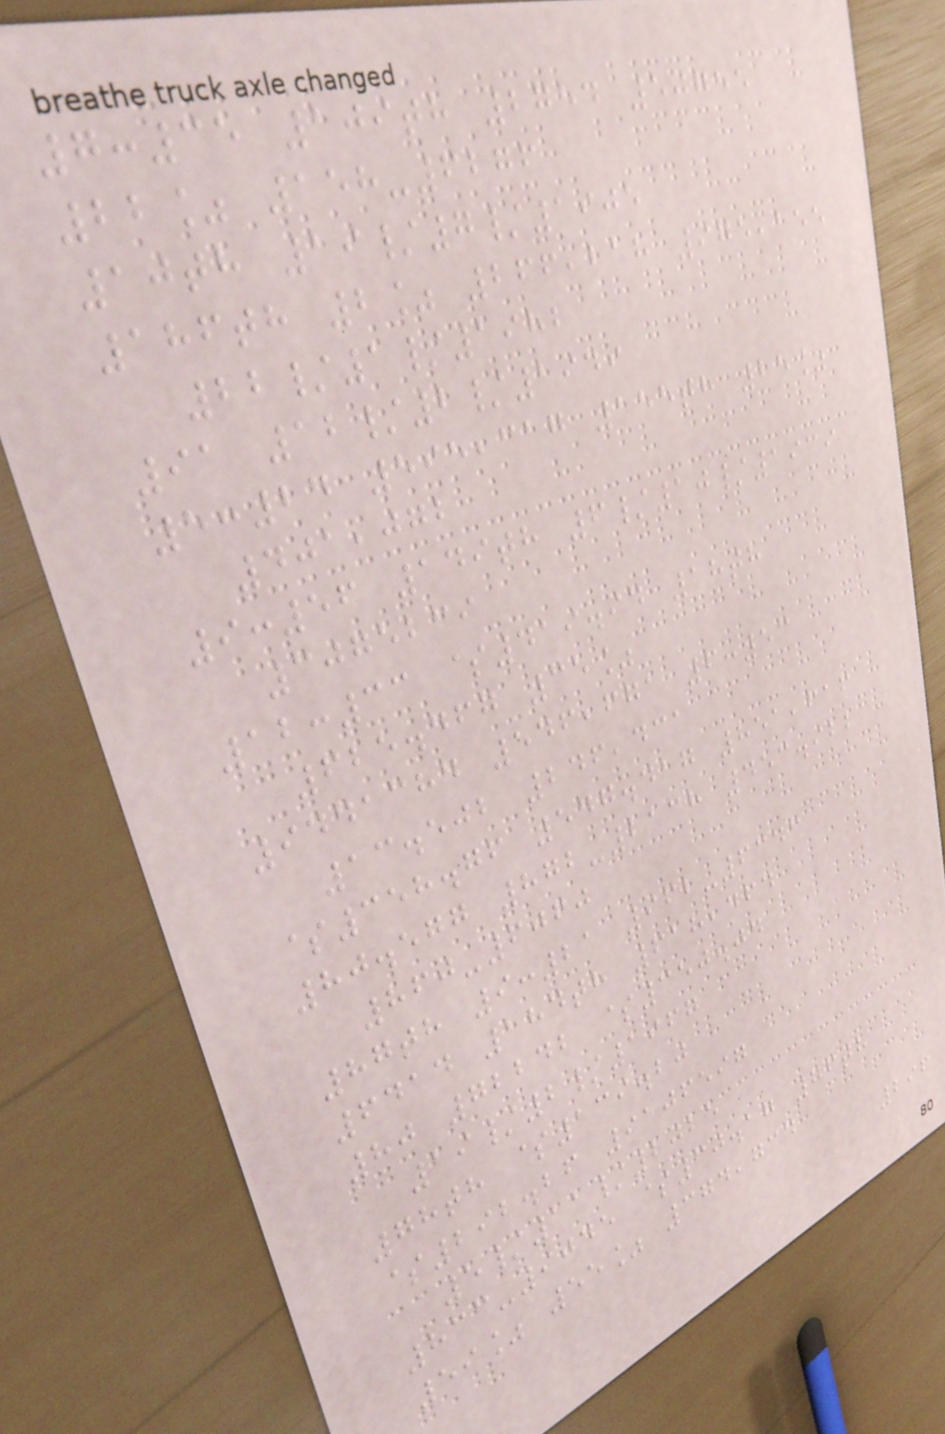7:35 109th 2754 50755
22% 158-6276
10th 19/7/1905
186th 2% 266,218 975,155
22/1/1982
91 12/2/1949
5:24 595,317 155th 25%
401,072
9:56 149th 6/10/1939
3075239
12:33 $419.94 18th
625.467 35%
9441384 546,671 6:53
13.502 246,431
$358.76 547.417 851,616
80.577 872-2138 453.922
860-6060
87th 9:21 962-6343
6414 184th 618,464
80 72242 $350.04
19/2/1967
78th $139.20
$292.26 9106597
5/11/2025
833-9045 $30.17 76th
59% 55% 374,734
296
